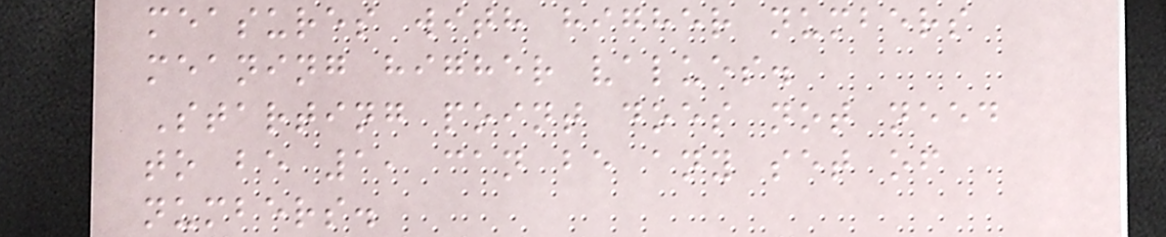measures with higher numbers
meaning higher values.
Starting point does not need
to be 1, can be any set of
numbers.
